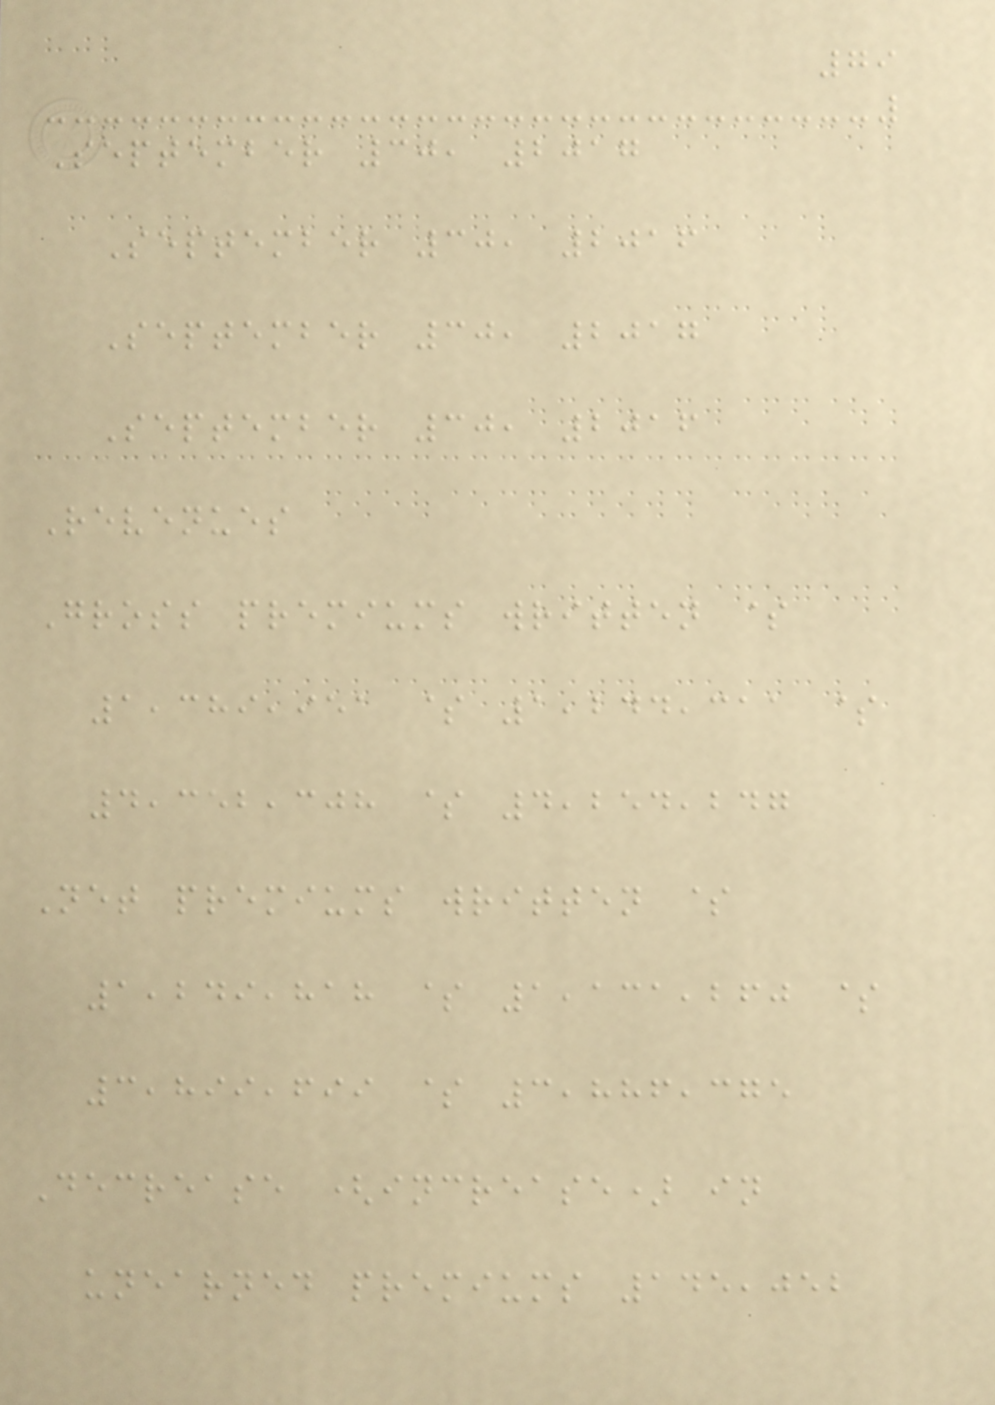79
September 30, 2017
September 30, 2016
September 30, 2017
September 30, 2016
Revenues
Gross premiums written $
1,389,951 $ 1,244,311 $
4,352,308 $ 4,254,247
Net premiums written $
1,249,818 $ 1,131,260 $
3,899,699 $ 3,886,375
Decrease (increase) in
unearned premiums 145,052
